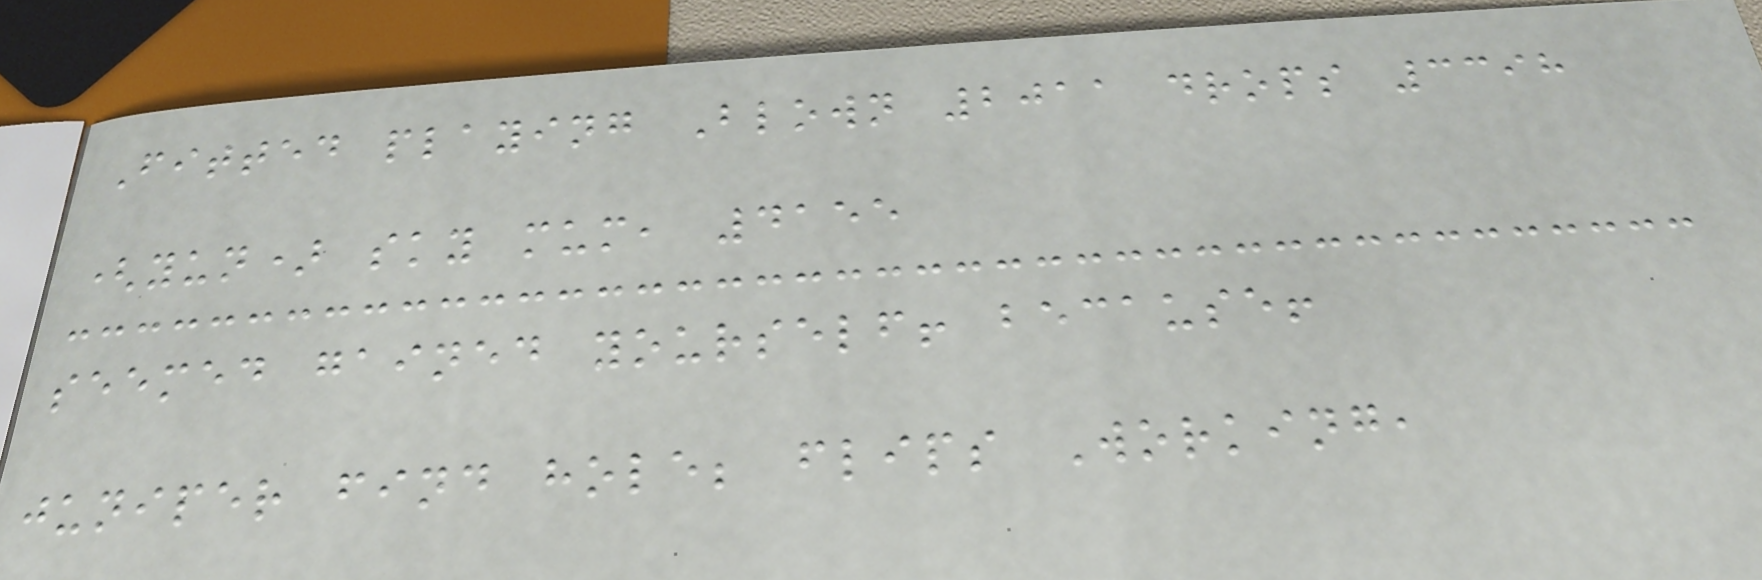Fitted playing Blown 2011 drops 3398
(yun) sky mum, 4155
seemed gained yourself! because!
juniper find hole; flips Working,
